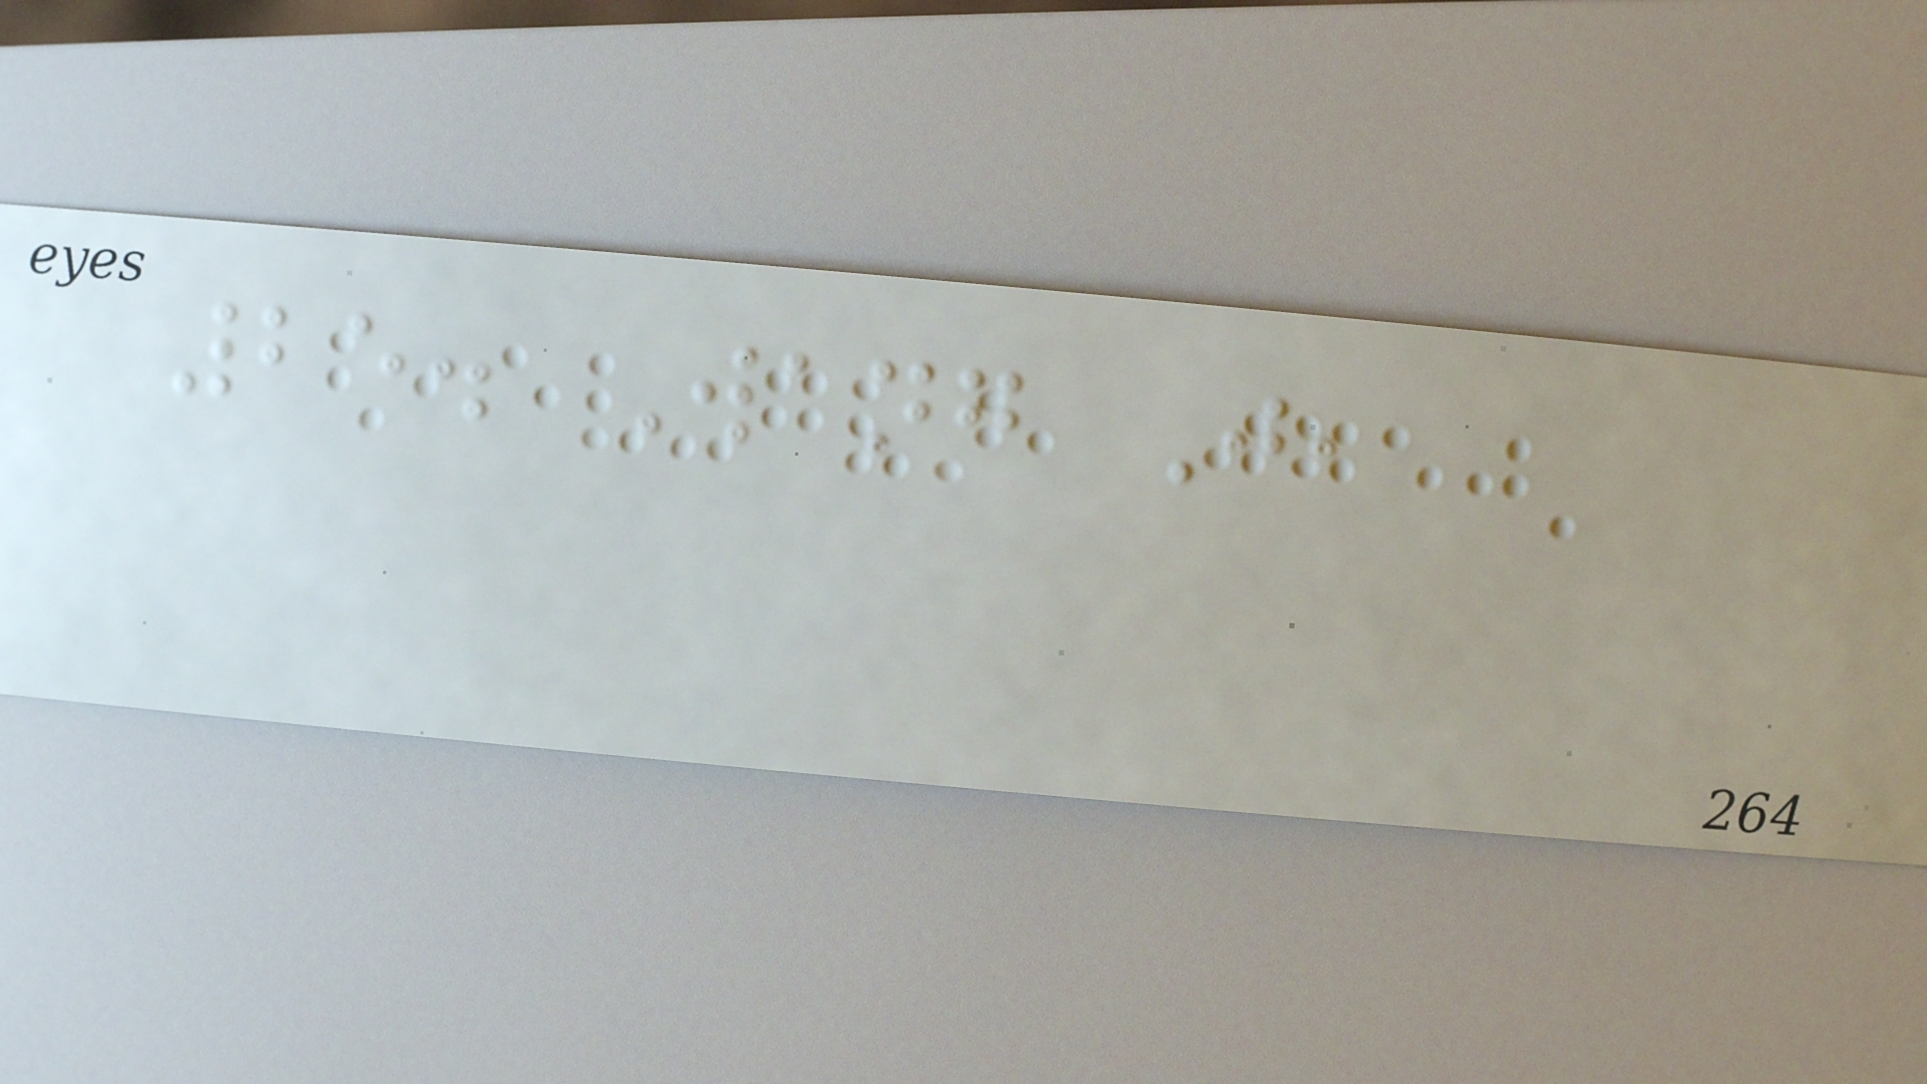25. Wang J,
